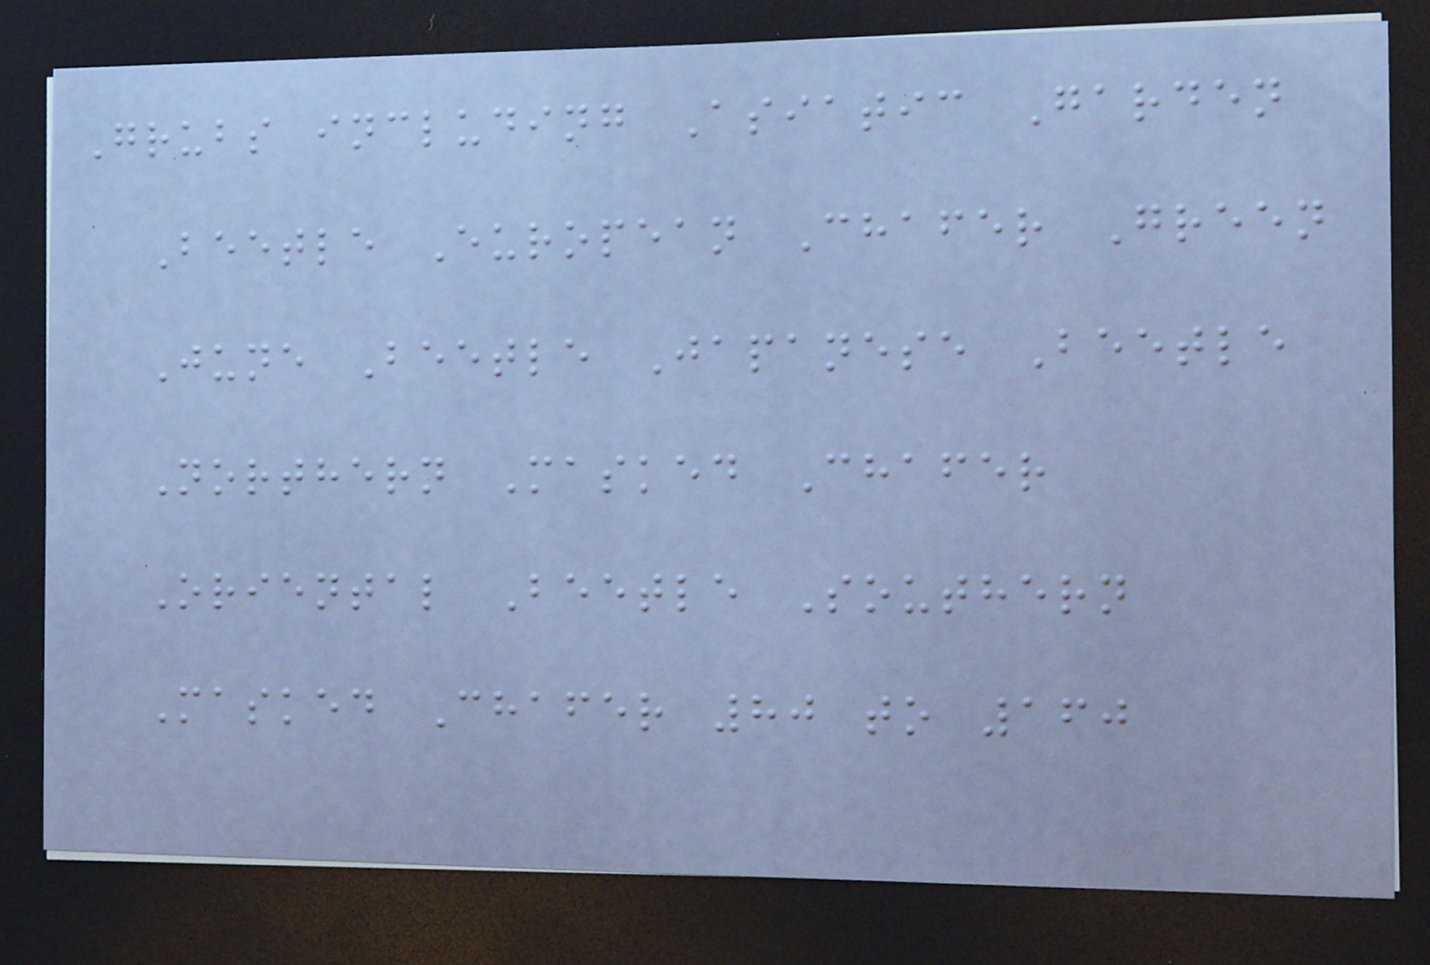Grubs including Asiatic Garden
Beetle European Chafer Green
June Beetle Japanese Beetle
Northern Masked Chafer
Oriental Beetle Southern
Masked Chafer 80 to 160
